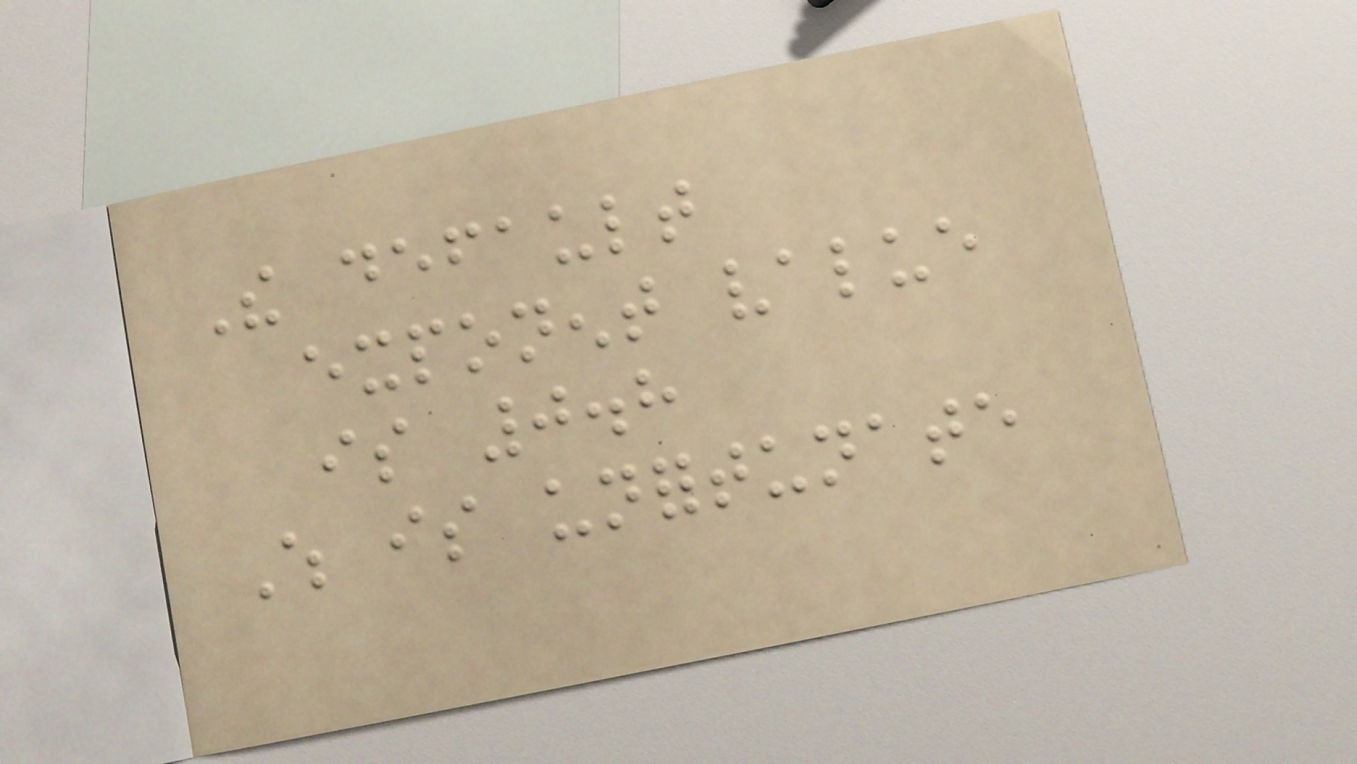The default
exponent value
is 0.8
Which is unfortunate
